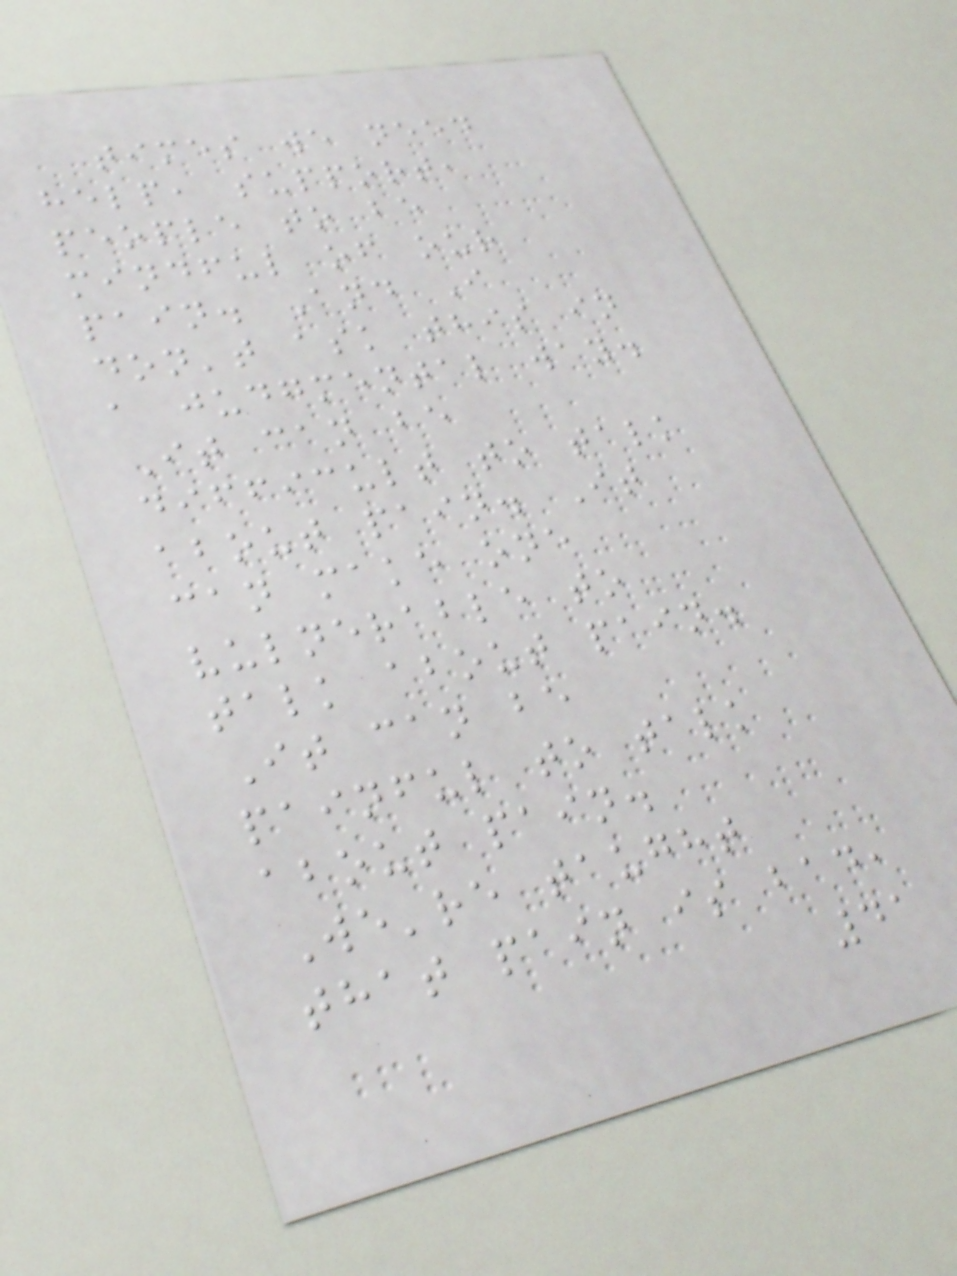times we need
help, support,
people to be
mindful of our
pain. And I
don't ask this in
a judgmental way.
It can be
difficult to talk
about pain. It
can make one
vulnerable to
talk about pain.
It can be
painful to talk
about pain.
We're taught
that pain is bad,
41
